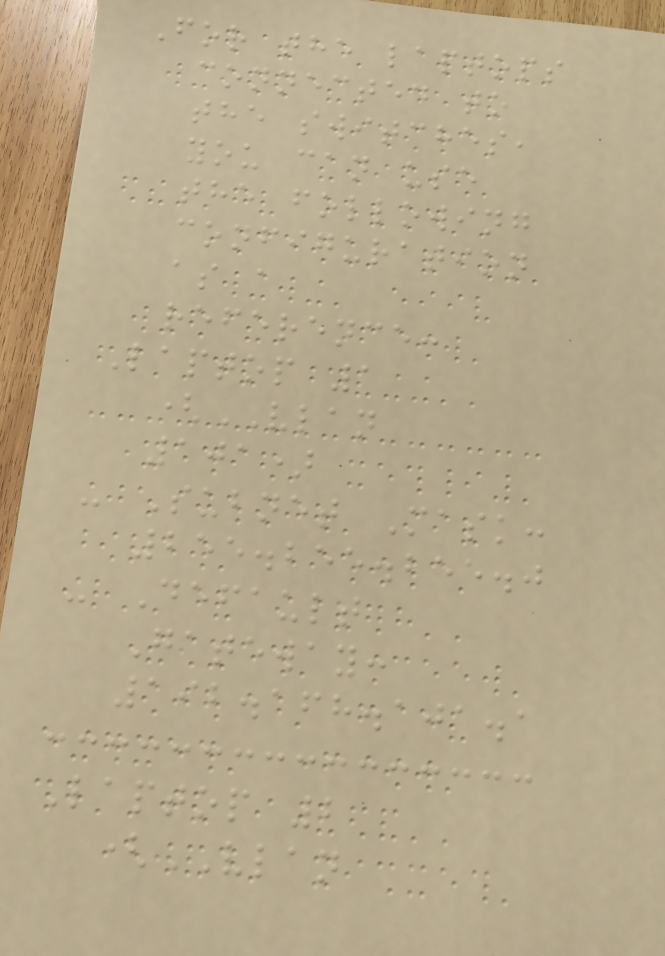For the laptops
connected to
the switches,
you can use
the following
configuration
as a
reference:
Laptop 1
(VLAN
101)
- Subnet Mask:
255.255.255.0
- Default
Gateway:
192.168.101.1
Laptop 2
(VLAN
